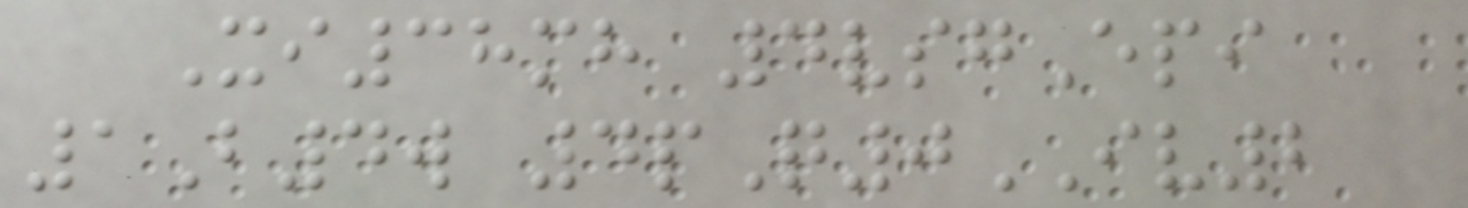Xi38mh 4vsgEpi
1B4w 4pQ0IV2
